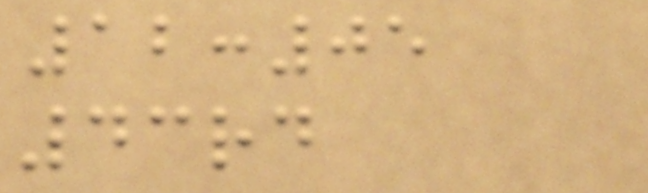12:05
43rd
